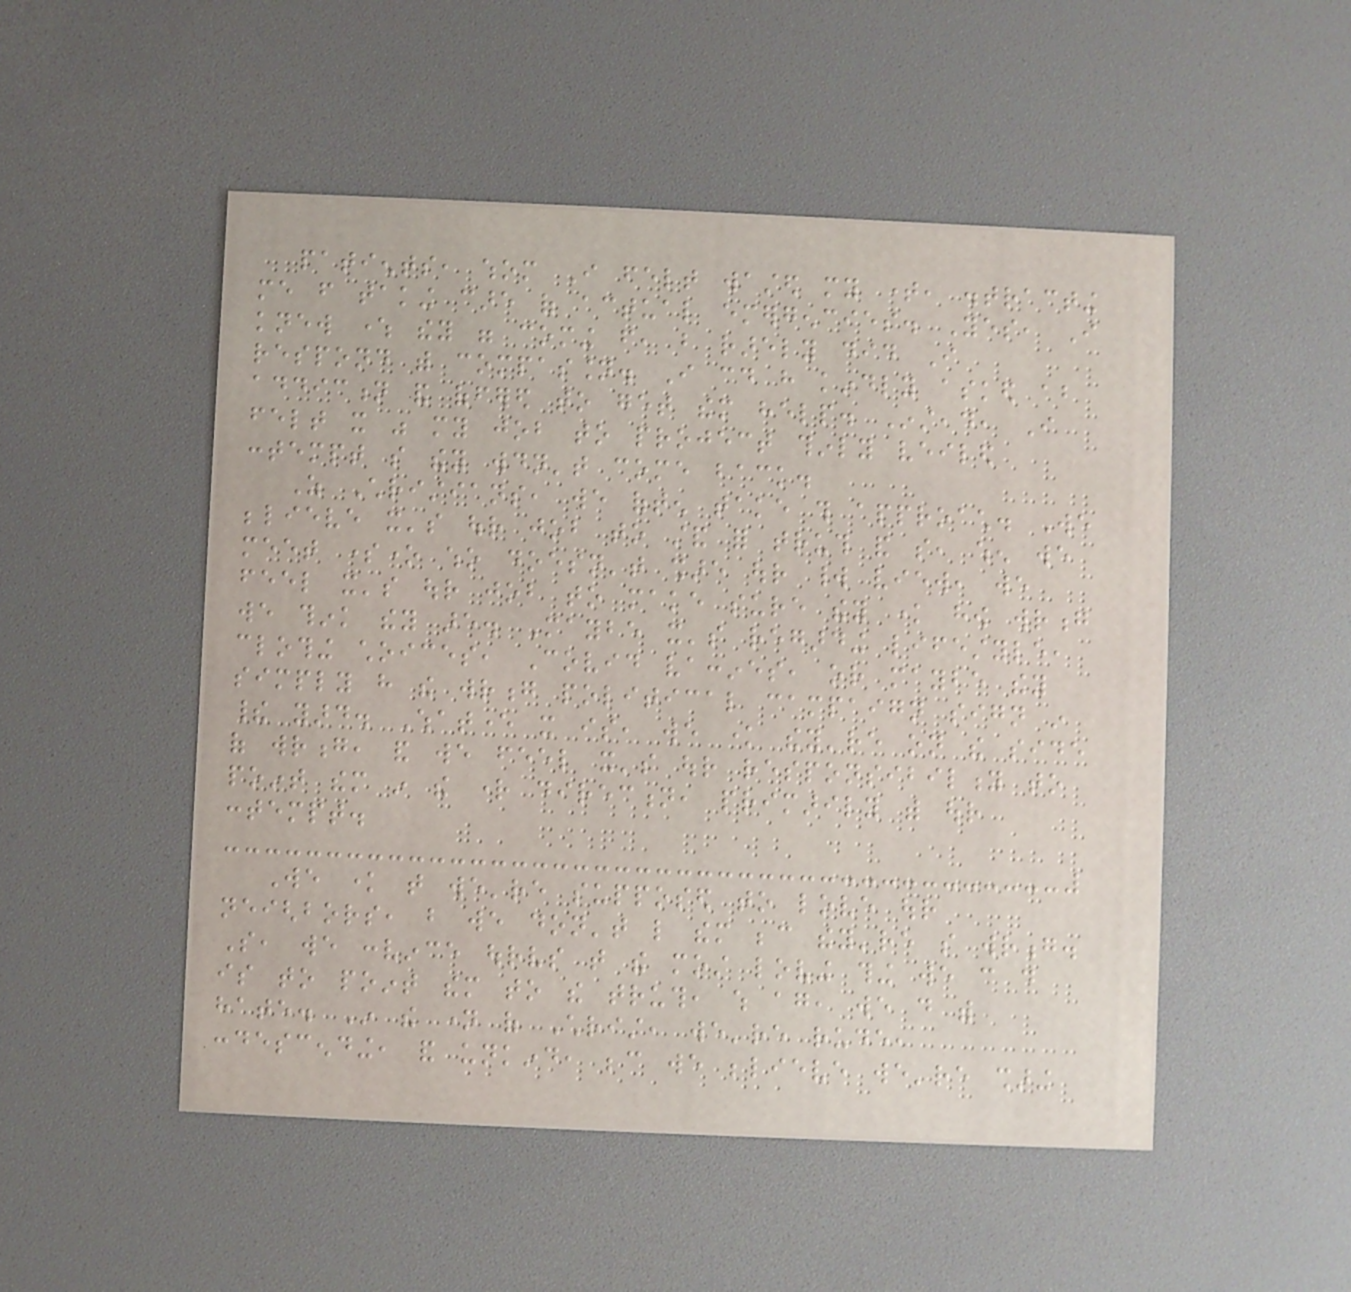patients, whom I felt wasted my time, distracting
me from taking care of actual emergencies. Yes, I
knew where they were coming from, but rarely did I
respond with compassion. I could have kindly asked about
addiction and offered to get them help. Instead, I
felt it was my job to project thinly veiled
contempt so they wouldn't come back.
As Christians, we often take this approach. We
believe it's our job to stand for truth and so, when we
meet someone who doesn't share our world view, we
feel it's our job to make sure they know how wrong
we think they are. Maybe it's regarding lifestyle,
clothing choices, Covid vaccines, or maybe they
simply have the wrong political campaign sign in
their yard. Whatever it is, we know they're on the side
of wrong, and we feel it's our responsibility to
point them in the right direction, primarily with our
contempt.
We know that we're supposed to love our
neighbors, but we don't like them because they're so wrong.
So, we convince ourselves that the most loving thing we can do
is to point them to the truth, which again, we do with
hate. In the name of Christ, we're rude,
condescending, and unkind, because we believe we're sharing
